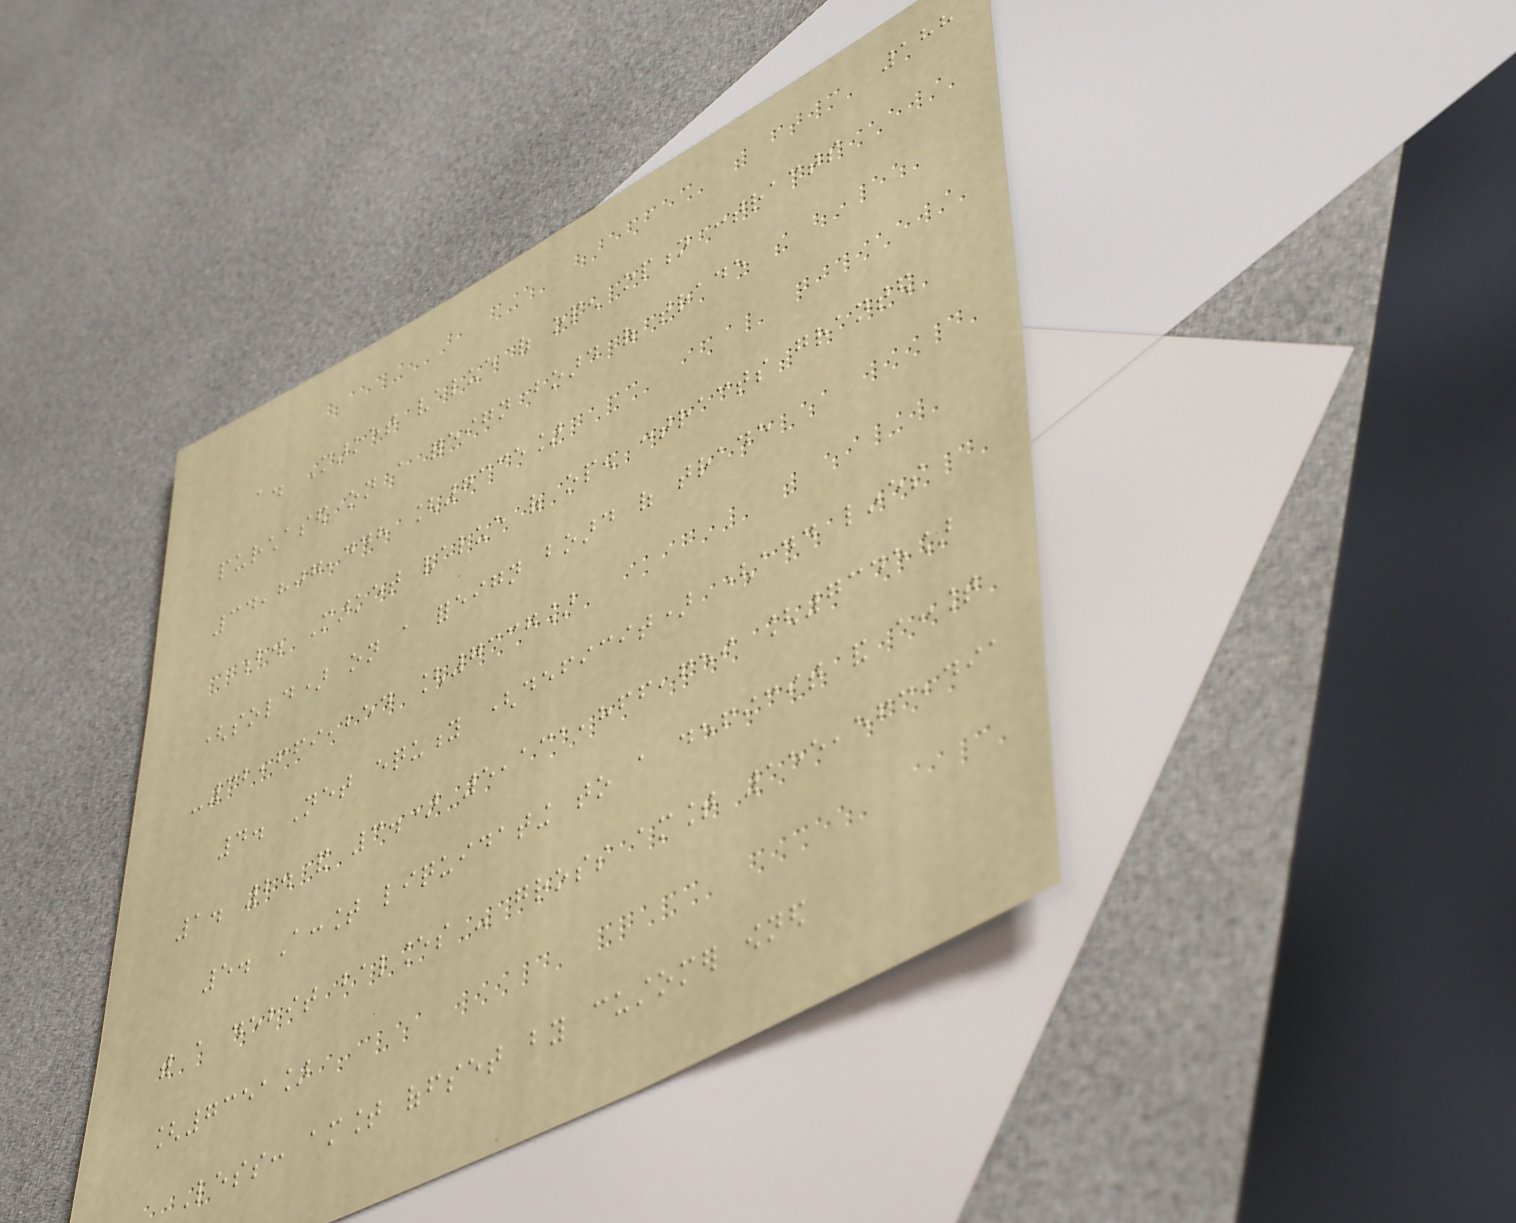188
a. Market value of open option contracts
purchased on a foreign board of trade
34,807,448 [7335]
b. Market value of open contracts granted
(sold) on a foreign board of trade
-32,669,254 [7337]
4. Net equity (deficit) (add lines
1. 2. and 3.) 5,131,866,659 [7345]
5. Account liquidating to a deficit and account
with a debit balances - gross amount 155,563,491
[7351]
Less: amount offset by customer owned
